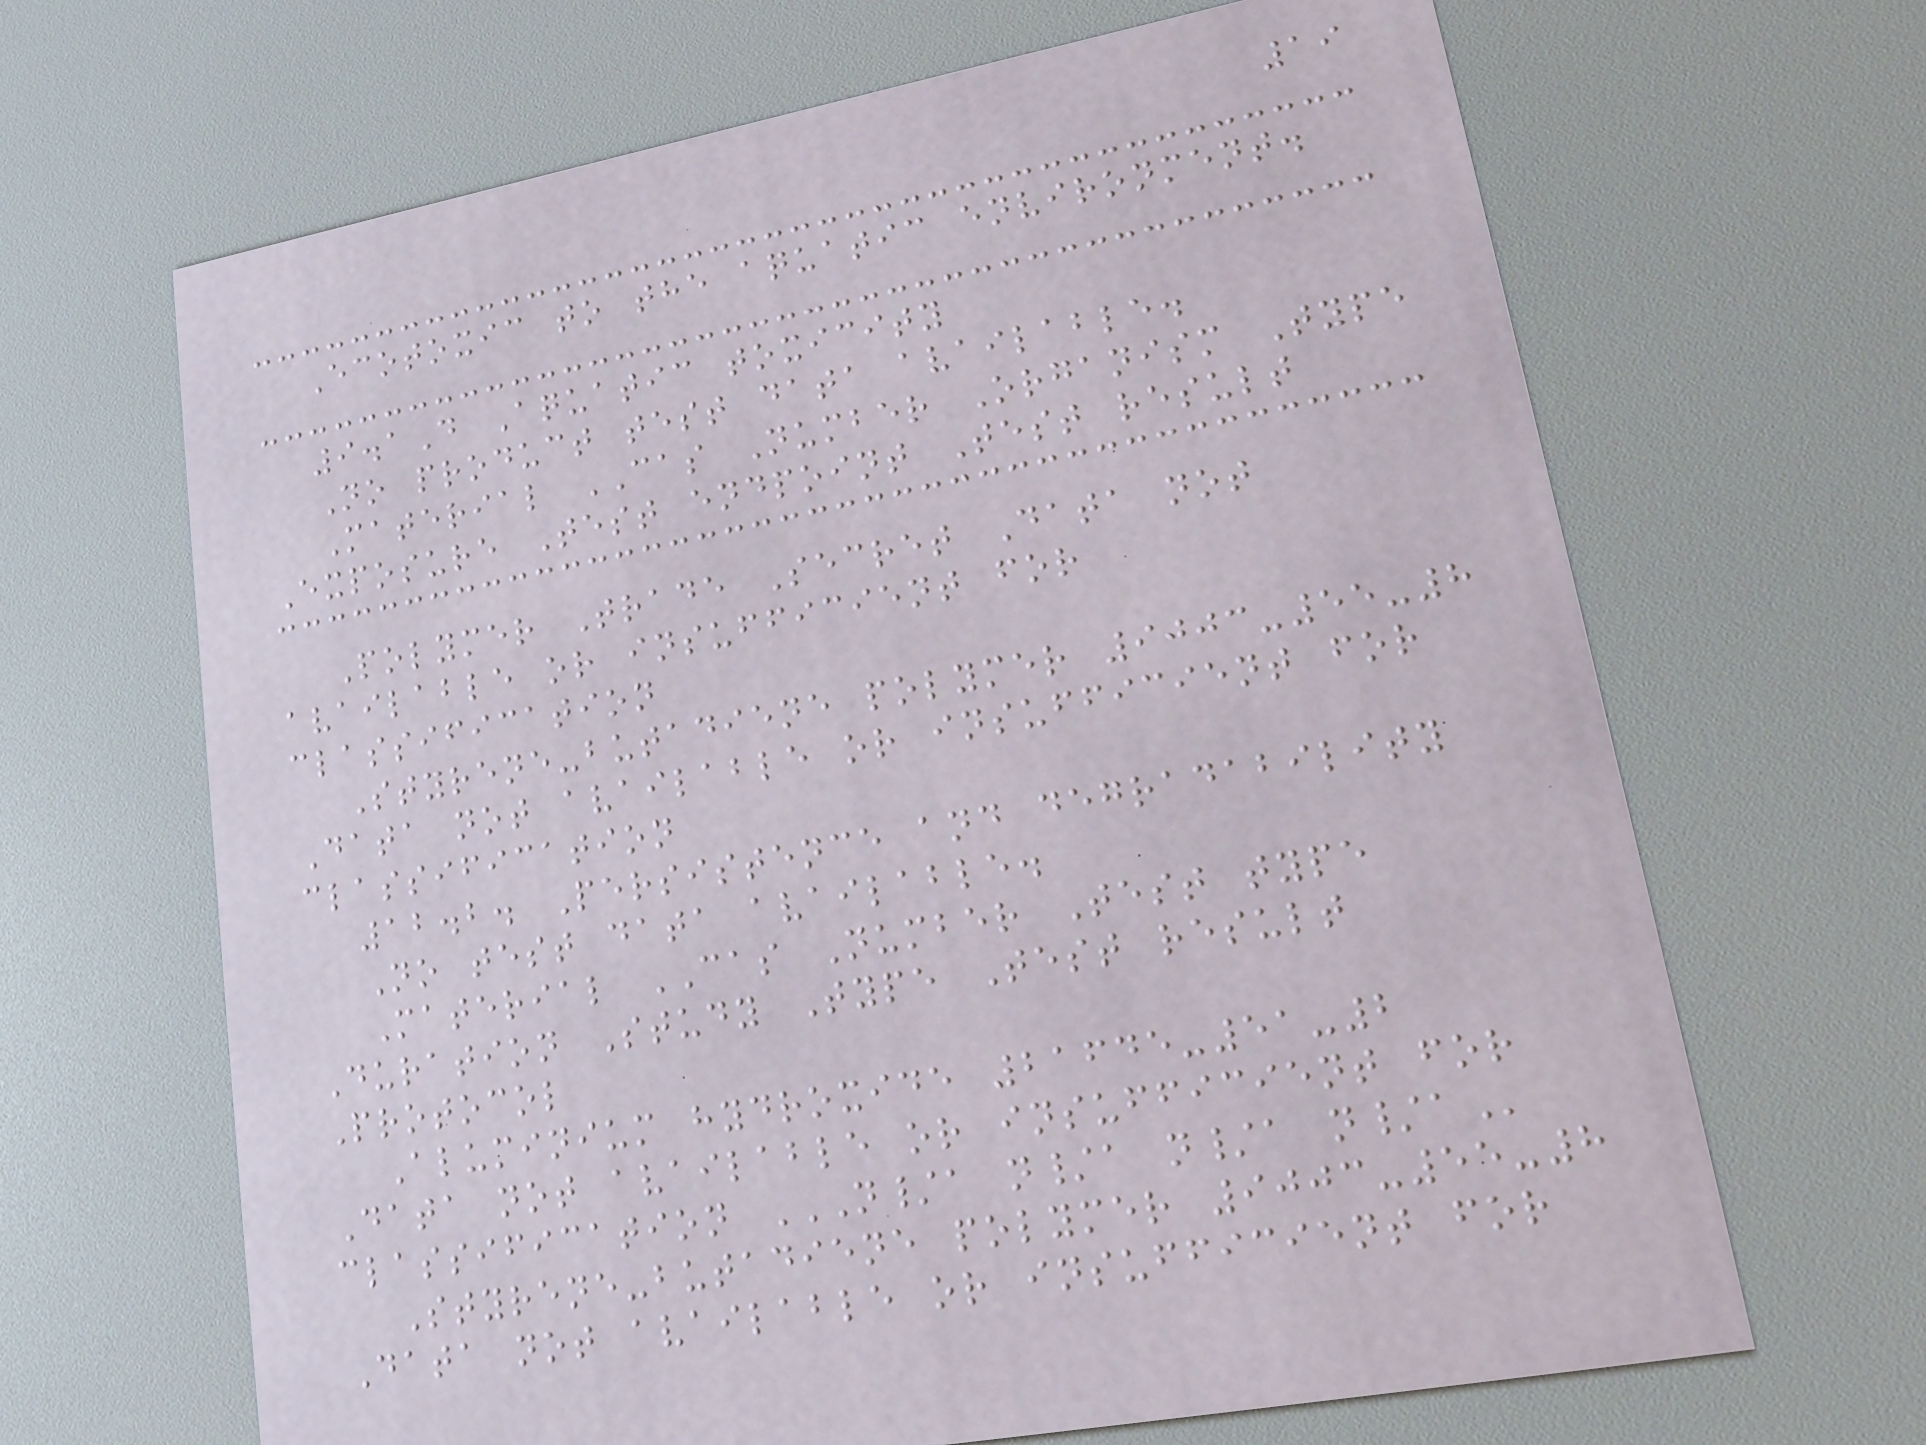19
Ecotoxic to the aquatic environment.
9.1D Aquatic toxicity
No product test data available.
Material CAS Number Organism Type
Exposure Test endpoint Test result
Polymer Trade Secret Data not
available or insufficient for
classification
Styrene-butadiene polymer 9003-55-8
Data not available or insufficient for
classification
12.2. Persistence and degradability
No test data available.
Material CAS Number Test type
Duration Study Type Test result
Protocol
Aluminium hydroxide 21645-51-2
Data not available or insufficient for
classification N/A N/A N/A N/A
Styrene-butadiene polymer 9003-55-8
Data not available or insufficient for
